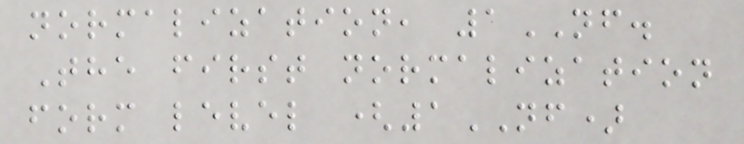normalization, 1NF.
The first normalization
form level (1NF)
